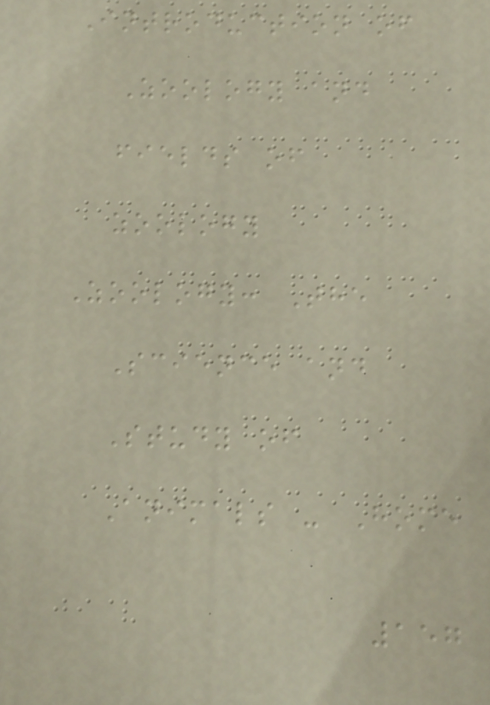Introduction of
Zoology and
fields of
zoology
Zoology: The
Science and
Study of
Animals - Home
157
